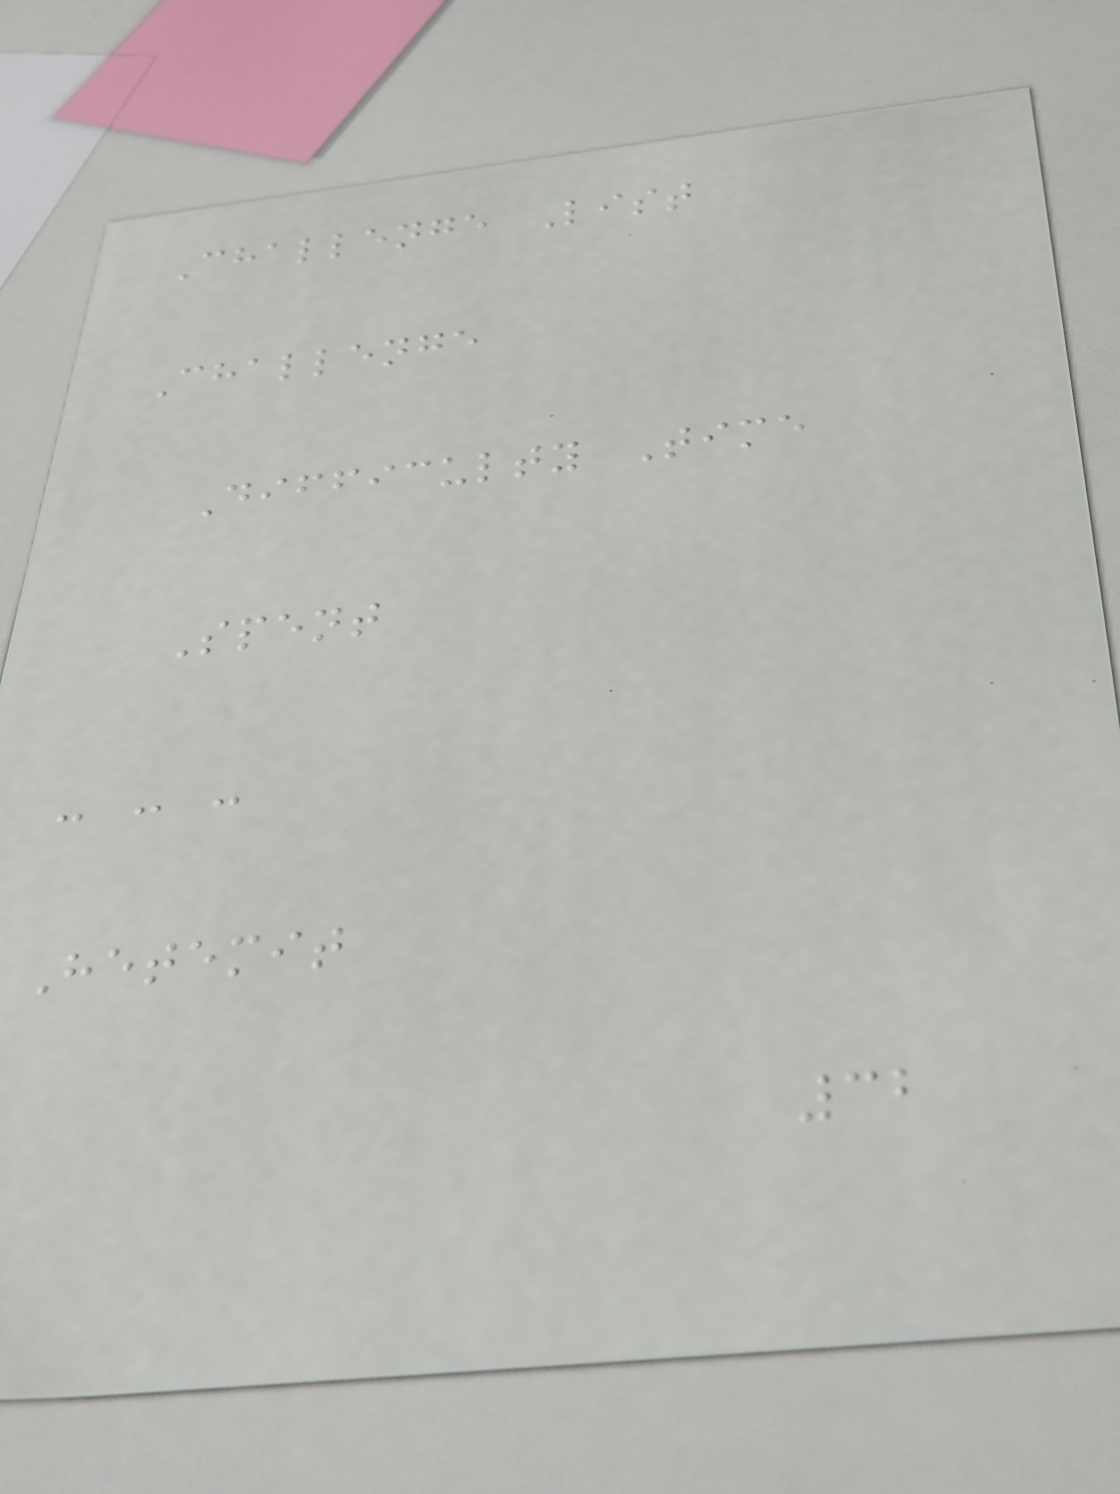Challenge List
Challenge
Difficulty Time
Spent
- - -
Hetemit
32
